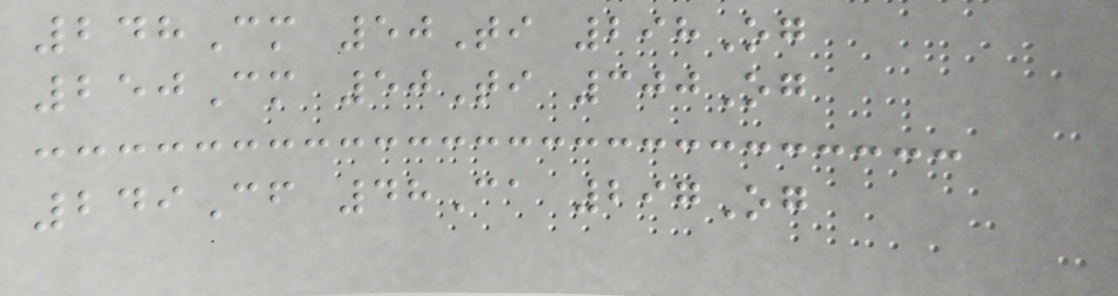248Cm 50Ti 298Og
250Cm 50Ti 300Og
249Cf 48Ca 297Og
